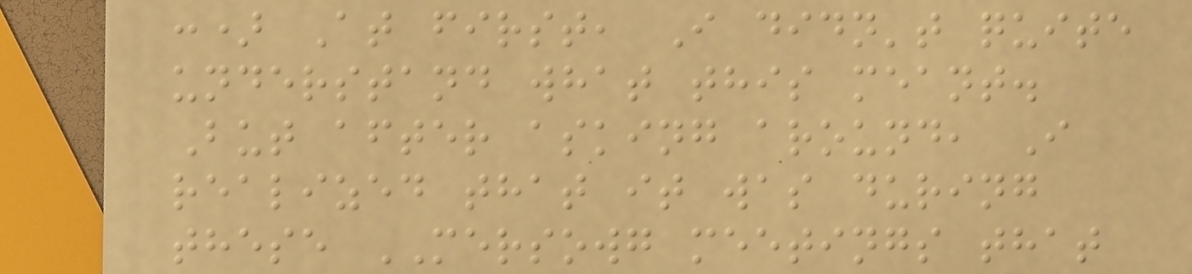:) At first, I didn't quite
understand what this meant.
But after asking around, I
realized that it was during
these MERSOWG meetings that
